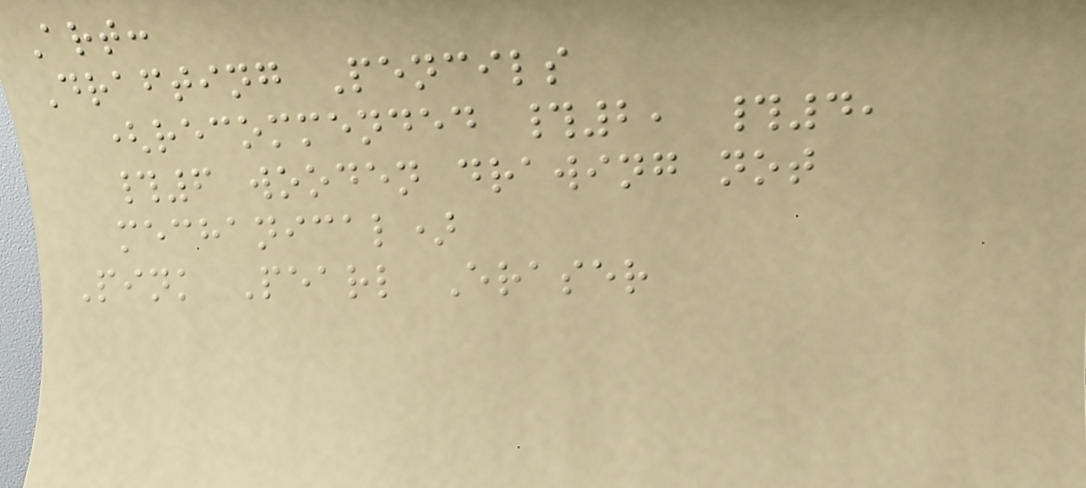Art:
Drafting Pencils
(recommended #2, #4,
#6 wooden drawing not
mechanical)
Pink Pearl Eraser
